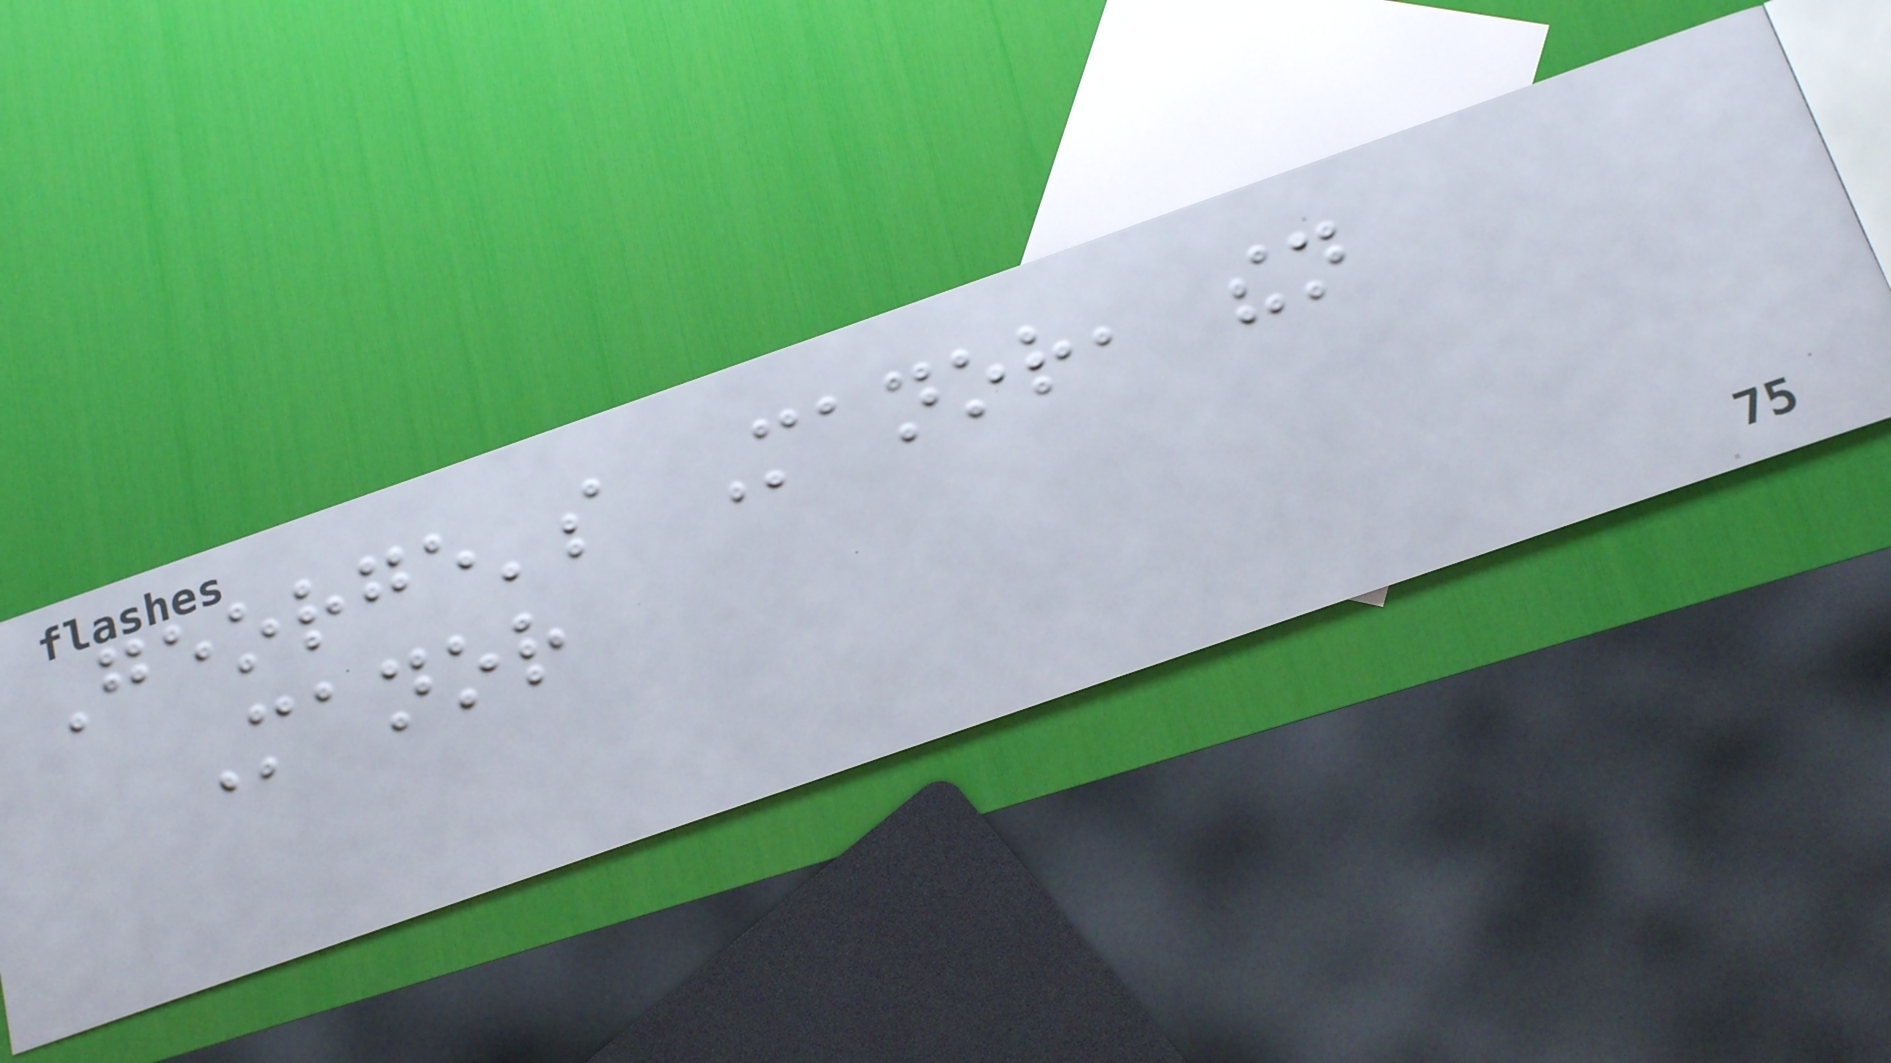George's Manor, then
Manor
